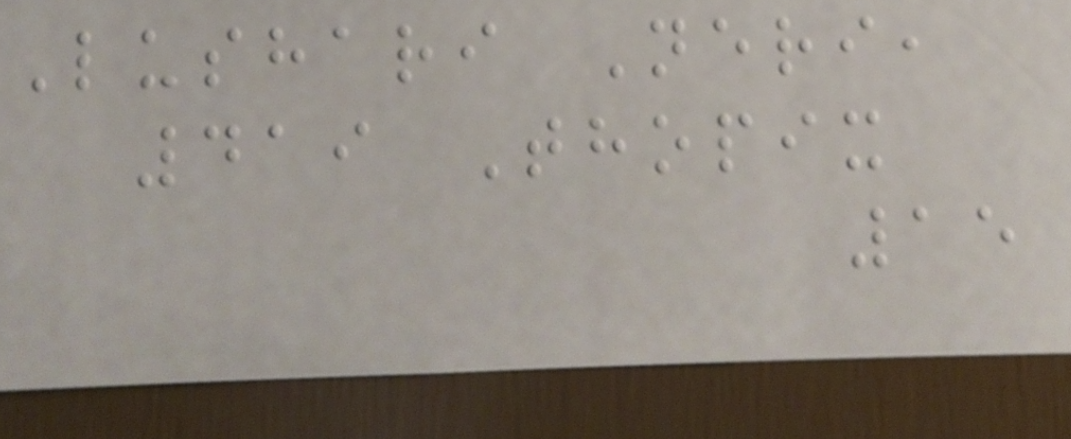Lushari Neri,
419 Thopix
15
